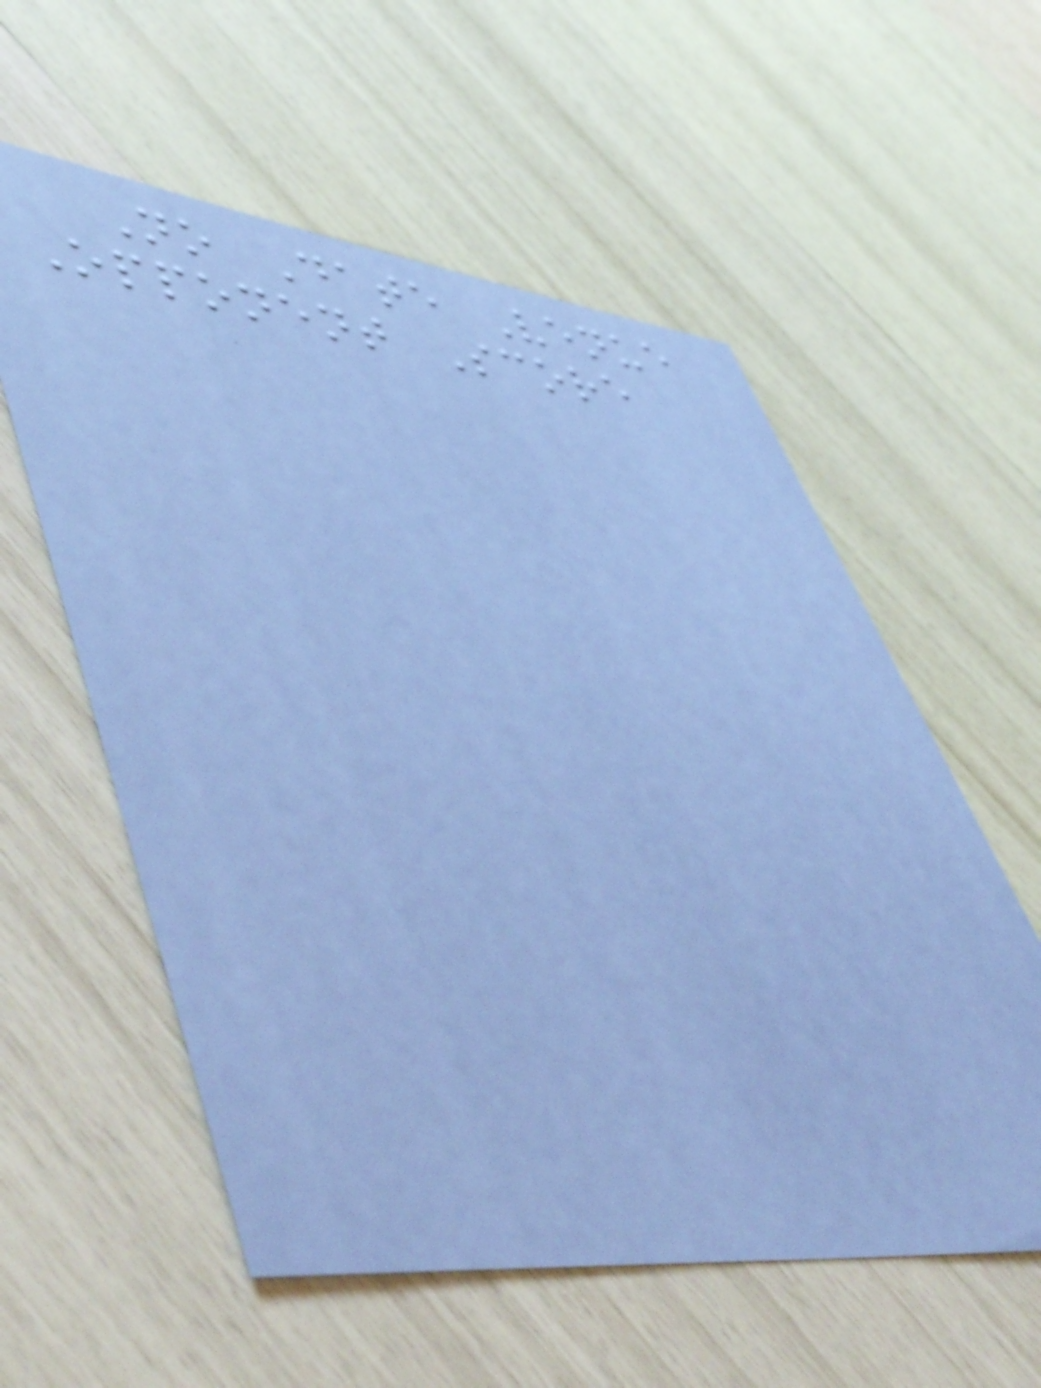No Date Venue
Opponent Score
